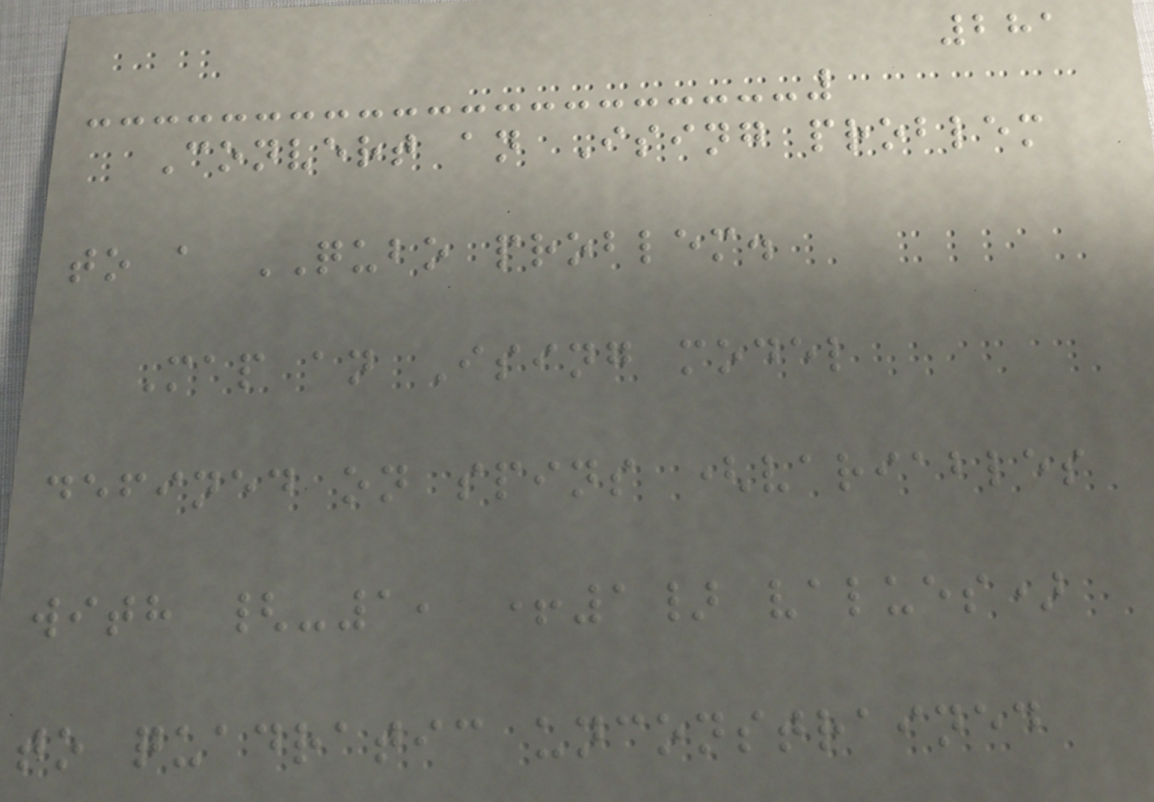281
Convert an Ising problem
to a QUBO problem.
Map an Ising model
defined on spins (variables
with {-1, +1} values)
to quadratic unconstrained
